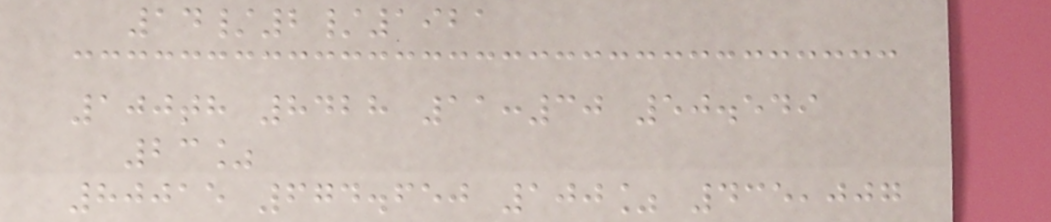14/2/1921
100th 8428 11:30 50.549
23%
80015 674.650 100% 435,007
